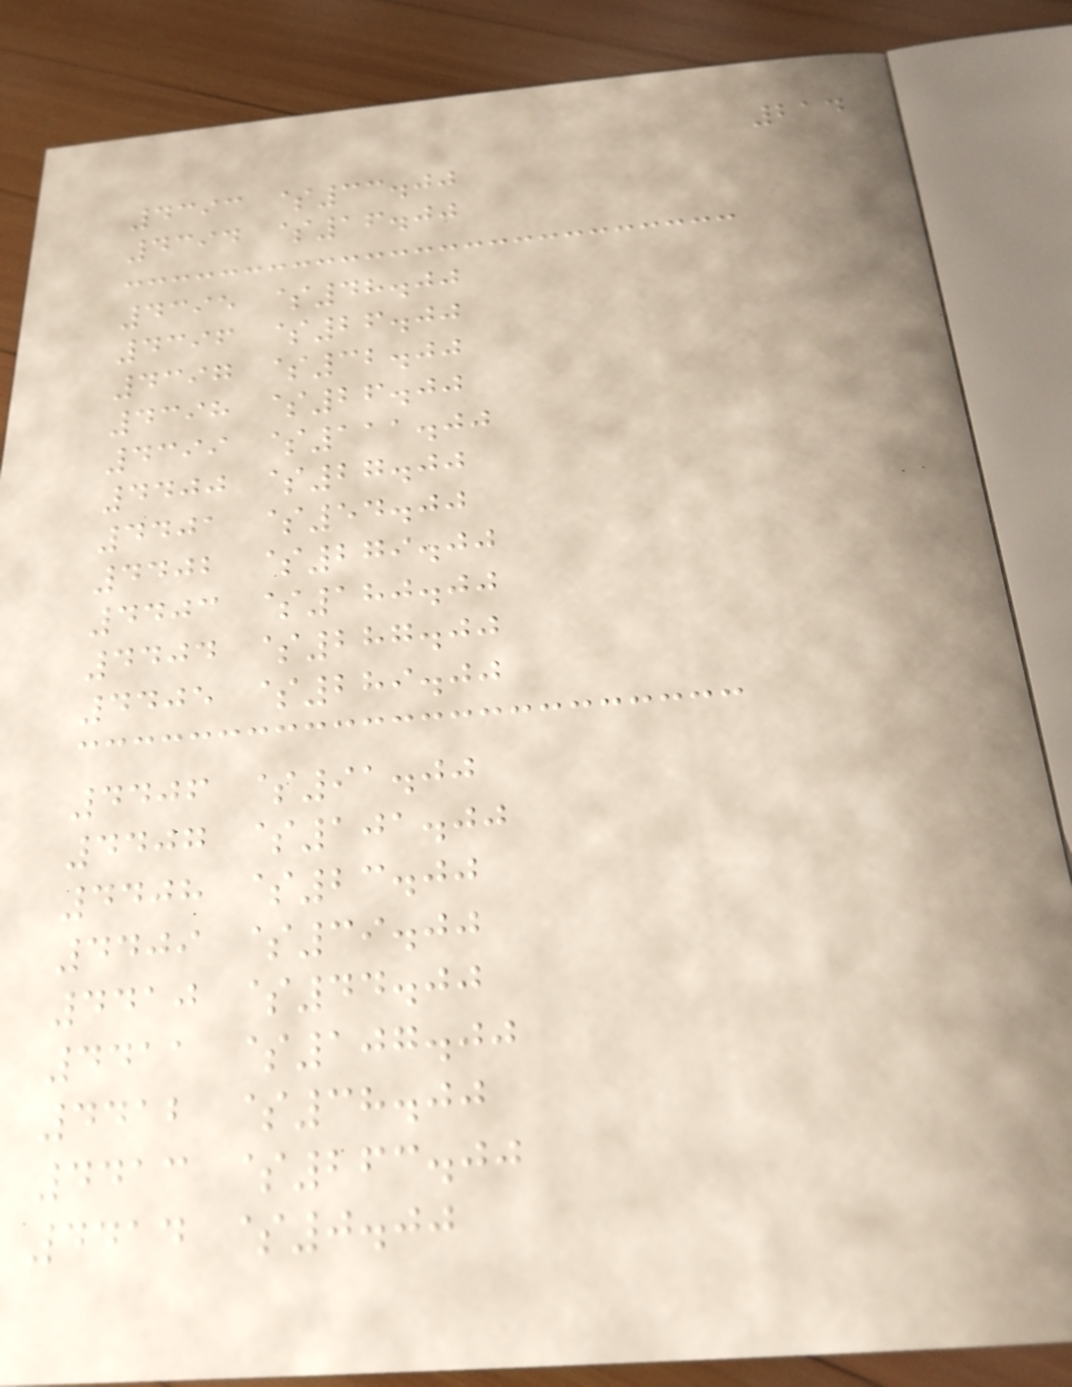214
4393 $33.00
4394 $16.00
4395 $48.00
4396 $26.00
4397 $32.00
4398 $26.00
4399 $111.00
4400 $27.00
4401 $54.00
4402 $279.00
4403 $180.00
4404 $287.00
4405 $289.00
4406 $91.00
4407 $101.00
4408 $23.00
4409 $39.00
4410 $44.00
4411 $107.00
4412 $38.00
4413 $263.00
4414 $0.00
